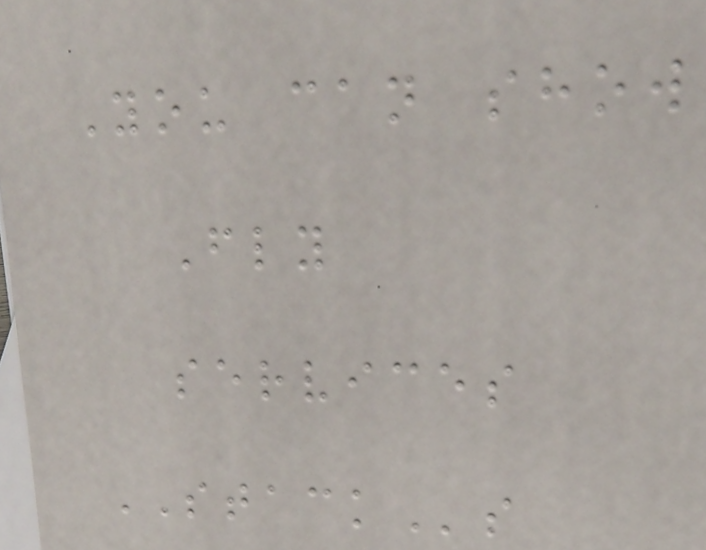You can show
Fly
services
STACKs
